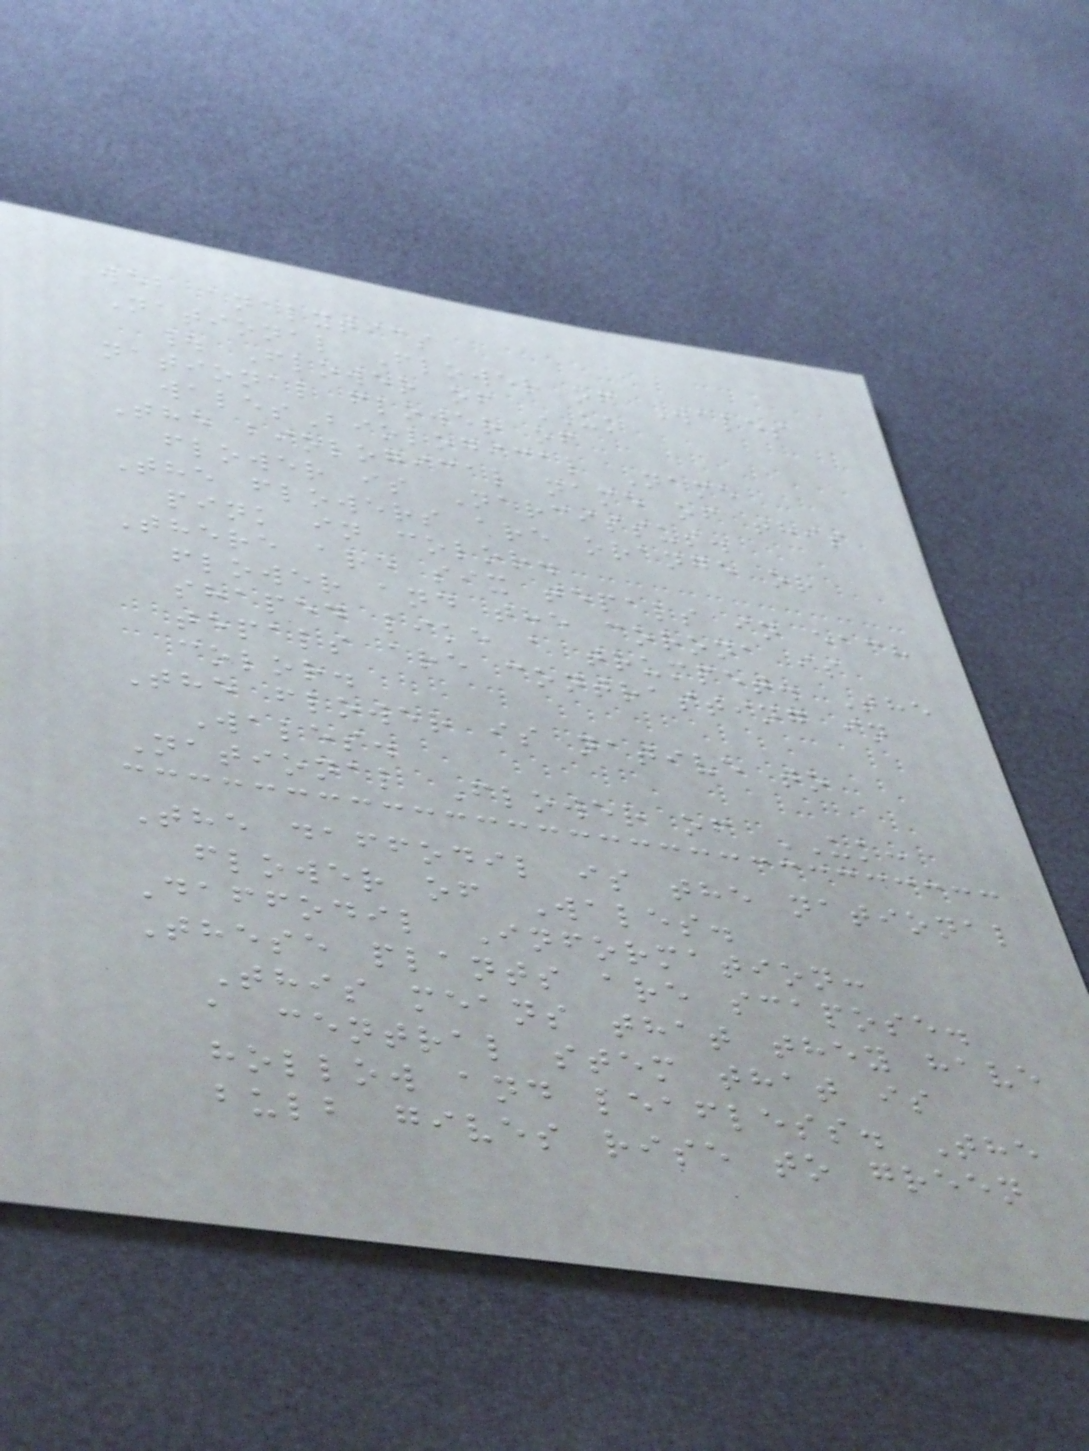web analytics
National Flower of Wales
| Flower of UK
national flower of
walesBiological Name
The biological name of this
flower is Narcissus.
The flowers are orange or
pink in color.
There are six tepals in each
flower and the corona is
shaped like a trumpet. The
tepals are contrasting in
color.
The flower is native to
Wales.
National Flower of UK:
The daffodil is the national
flower of Wales.
Daffodil Information:
These plants are scapose.
This means that they have
a central stem that is
hollow and leafless. The
bulb gives rise to green
